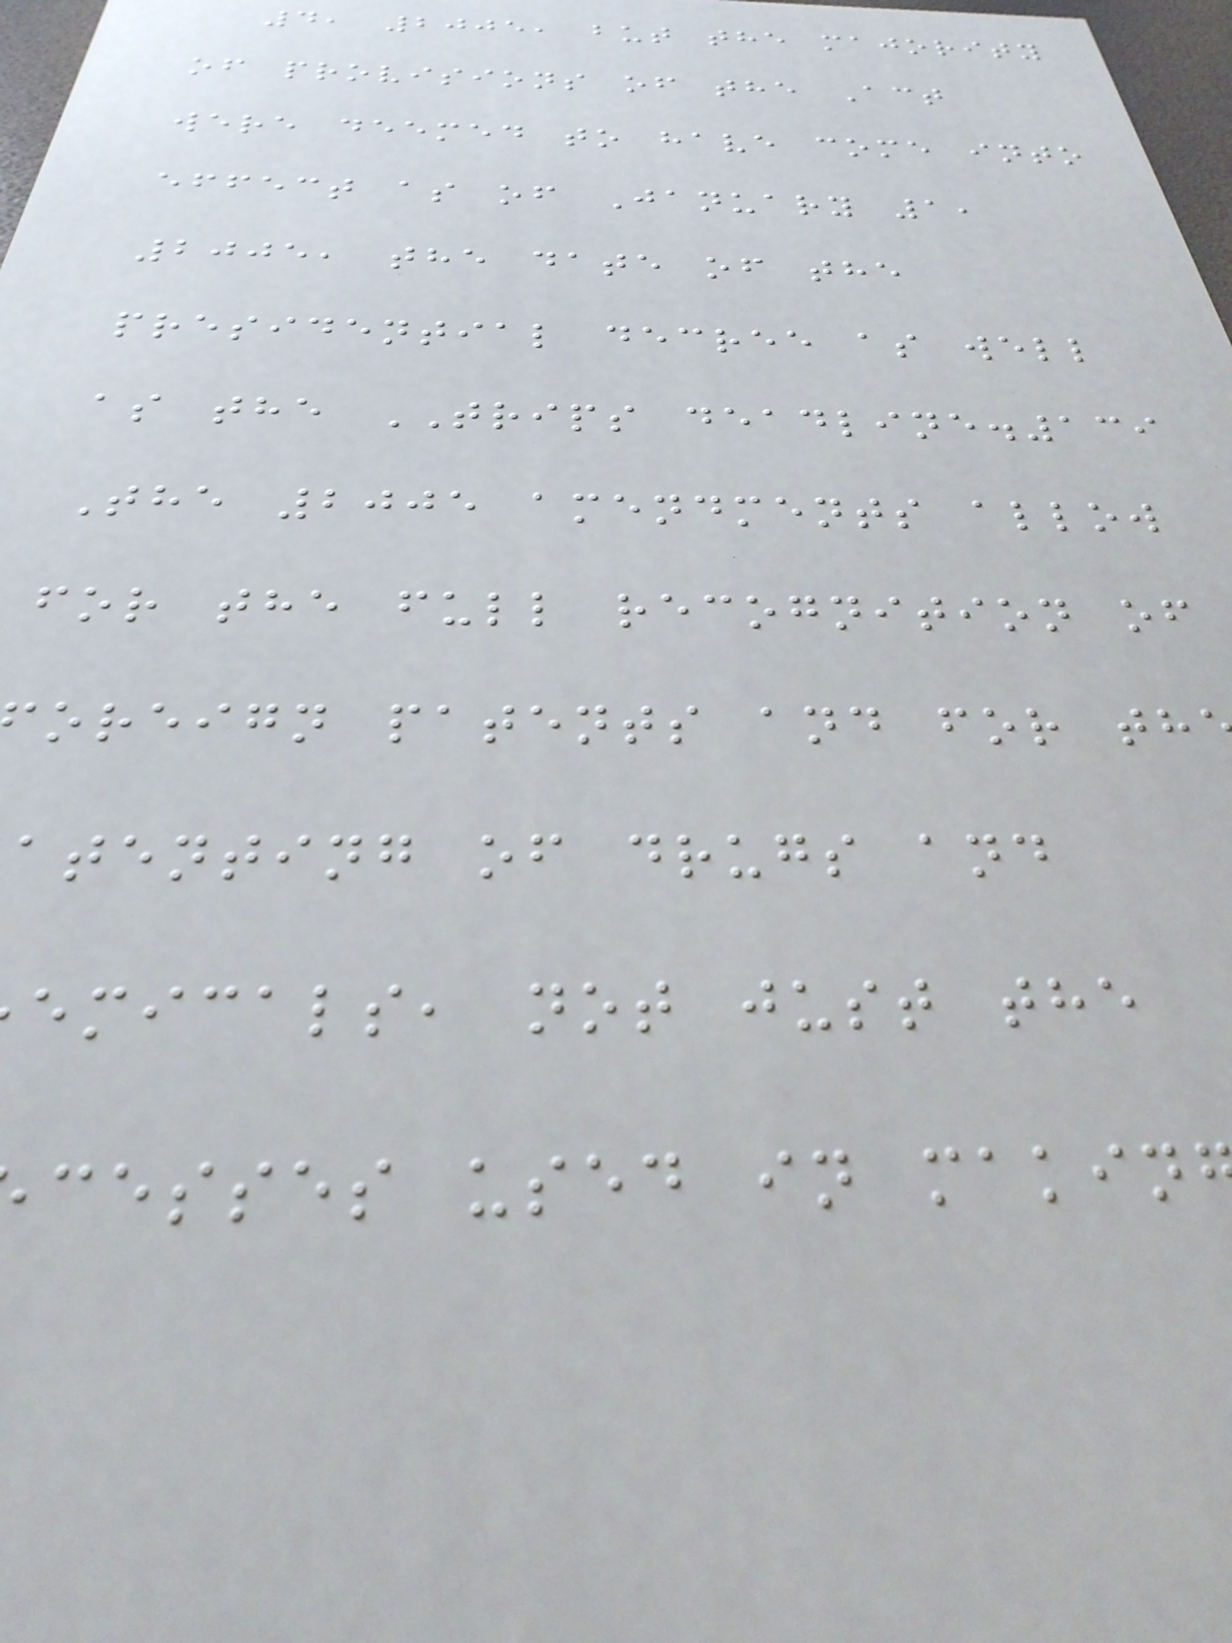4, 2005, but the majority
of provisions of the Act
were deemed to have come into
effect as of January 1,
2005, the date of the
presidential decree as well
as the TRIPS deadline.139
The 2005 amendments allow
for the full recognition of
oreign patents and for th
atenting of drugs and
emicals, not just the
cesses used in makin
